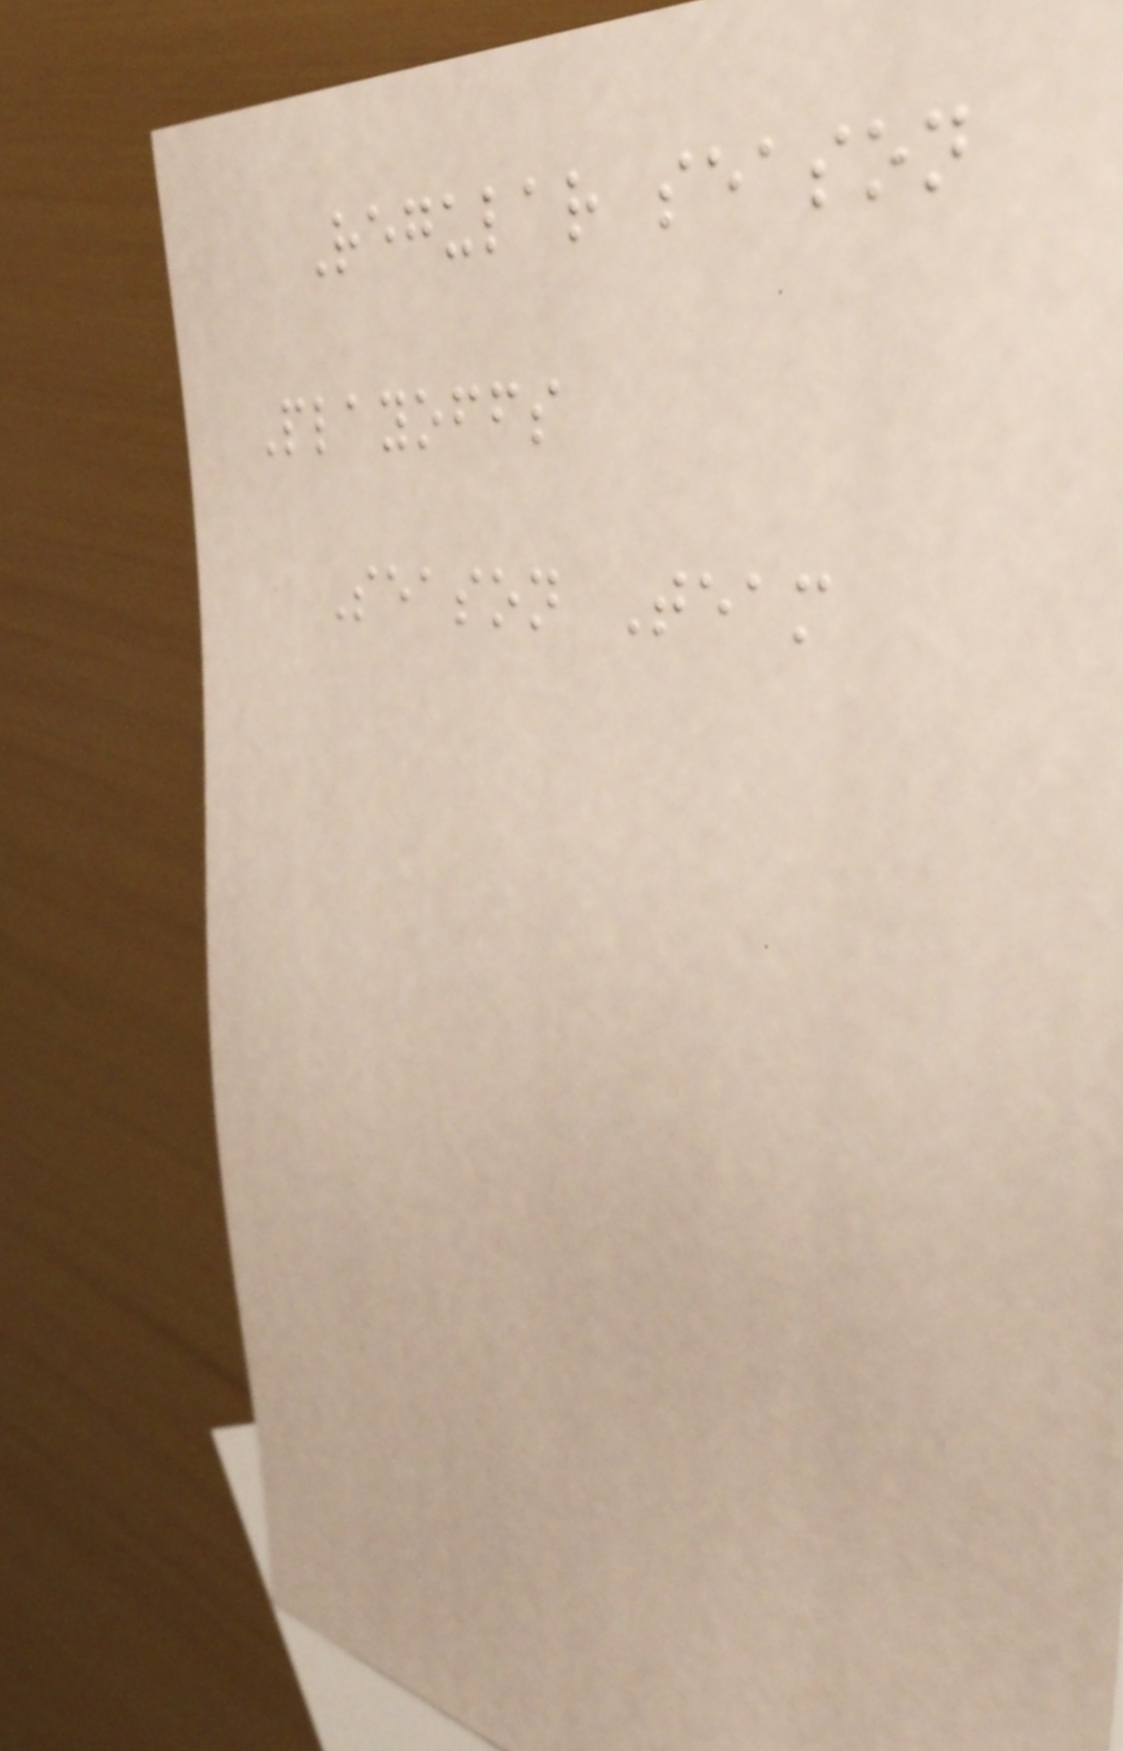Regular season
Playoffs
Season Team
